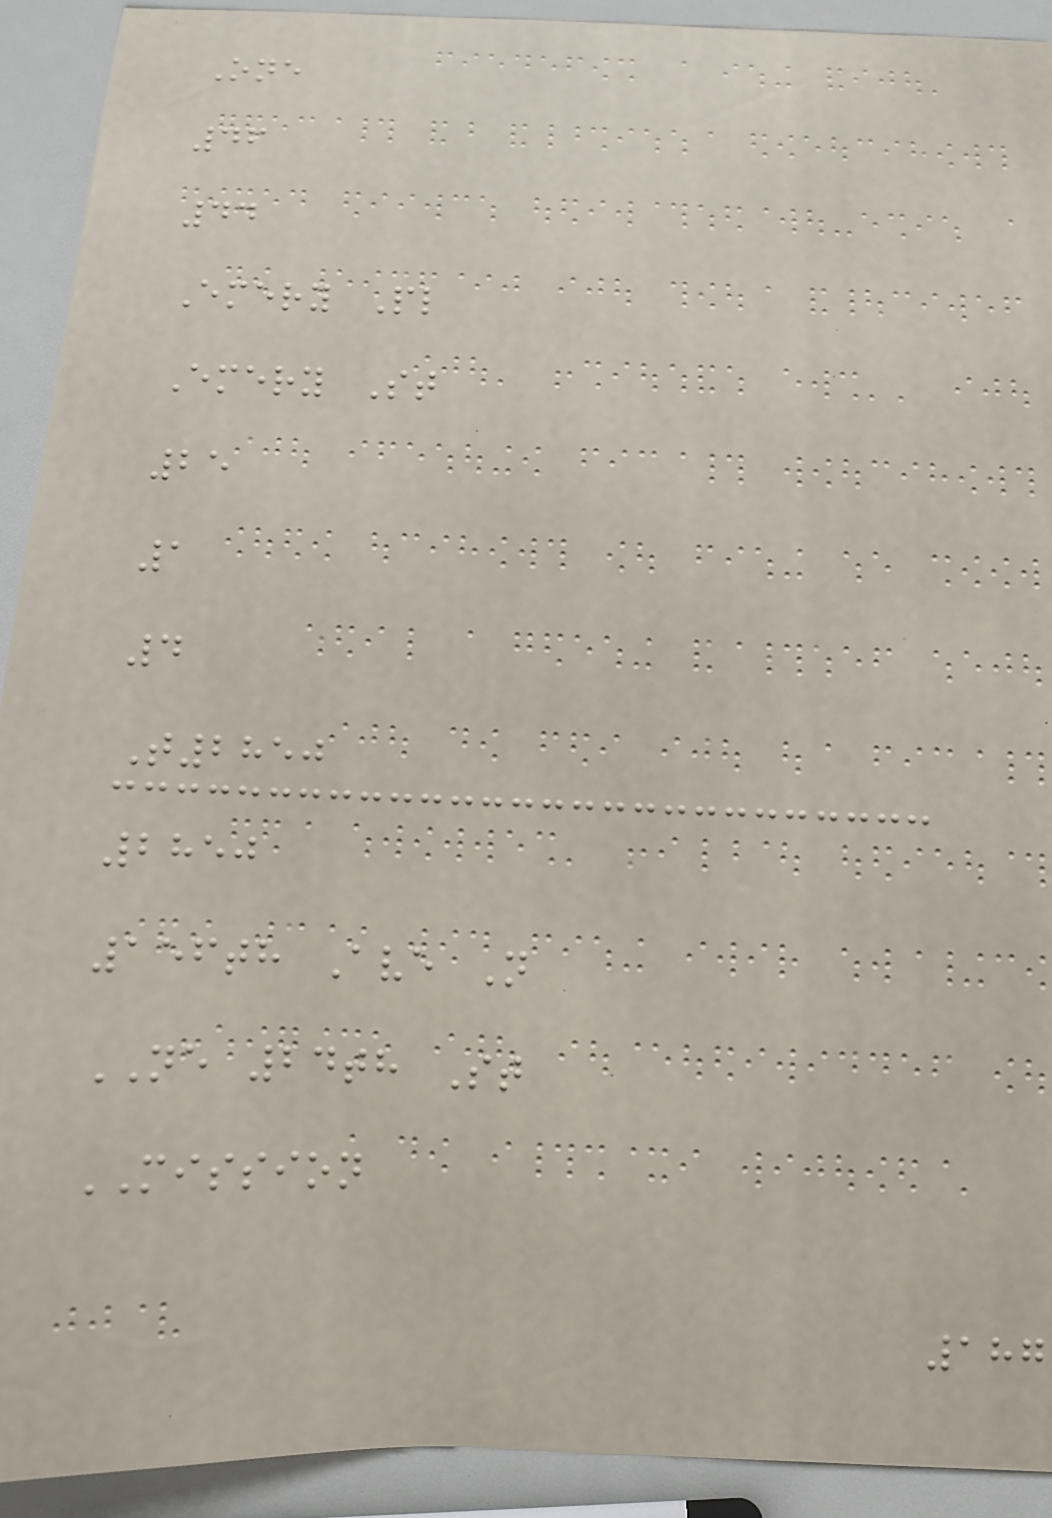One
46
44
Emery Pl
Emery St
25
1
4
T2850
2850
156th Ave N
NE 24th St
MISSION
187
